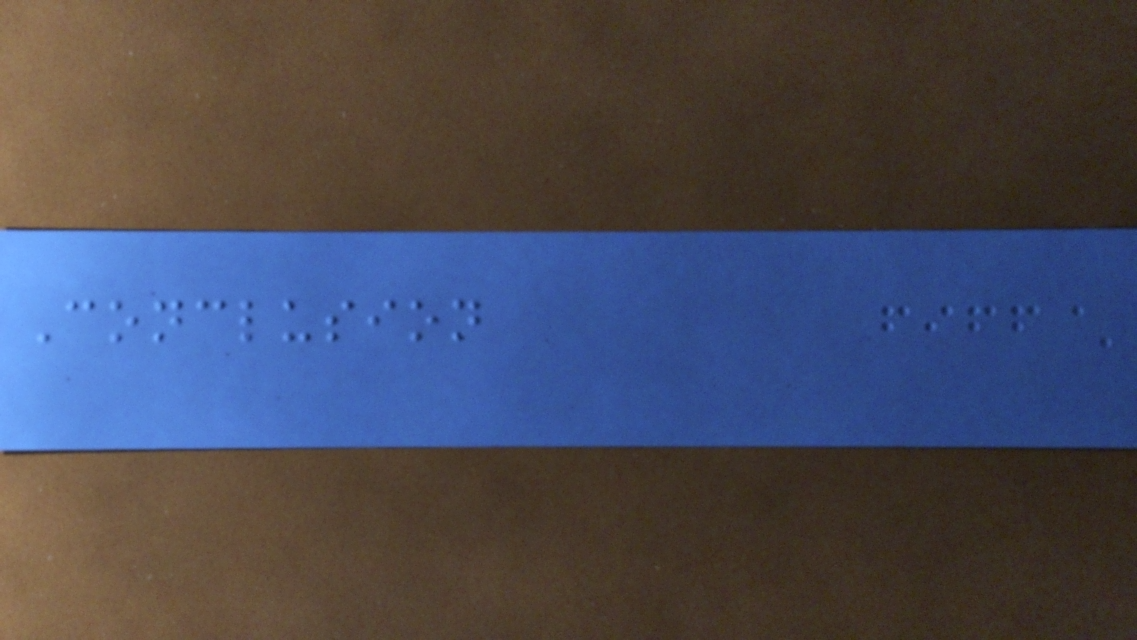Conclusion
